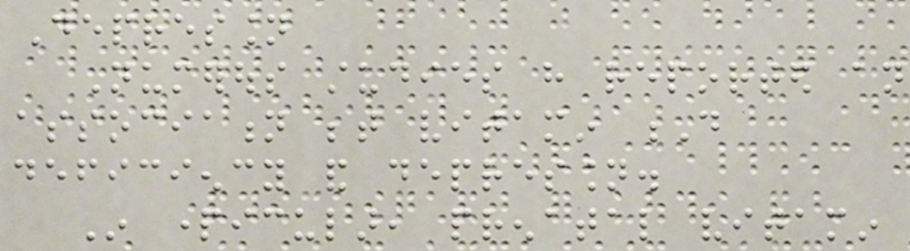Depression
Numerous studies have reported an
association between vitamin D
deficiency and depression.
In particular, prenatal vitamin
